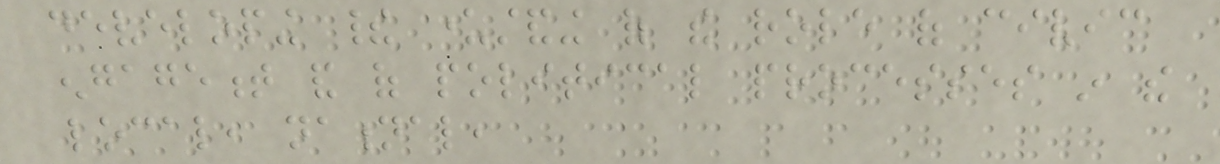developing their understanding of the role of civic
engagement and of political processes in the
local, national,
